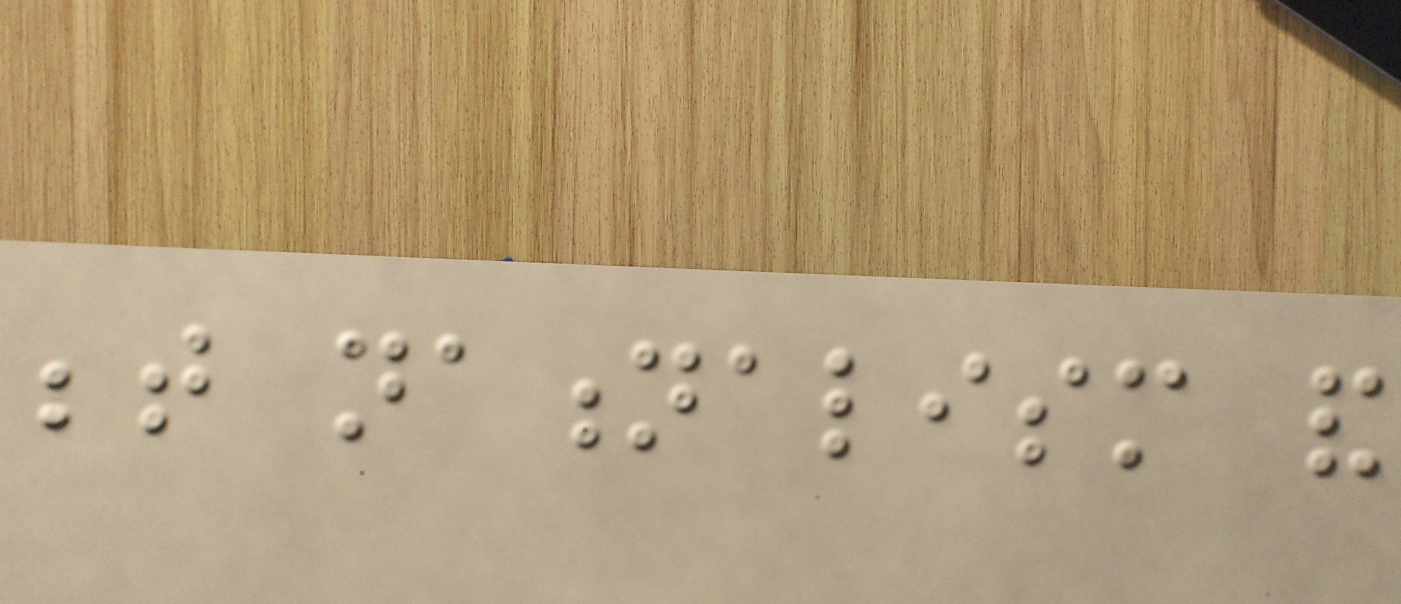between nationalism and
